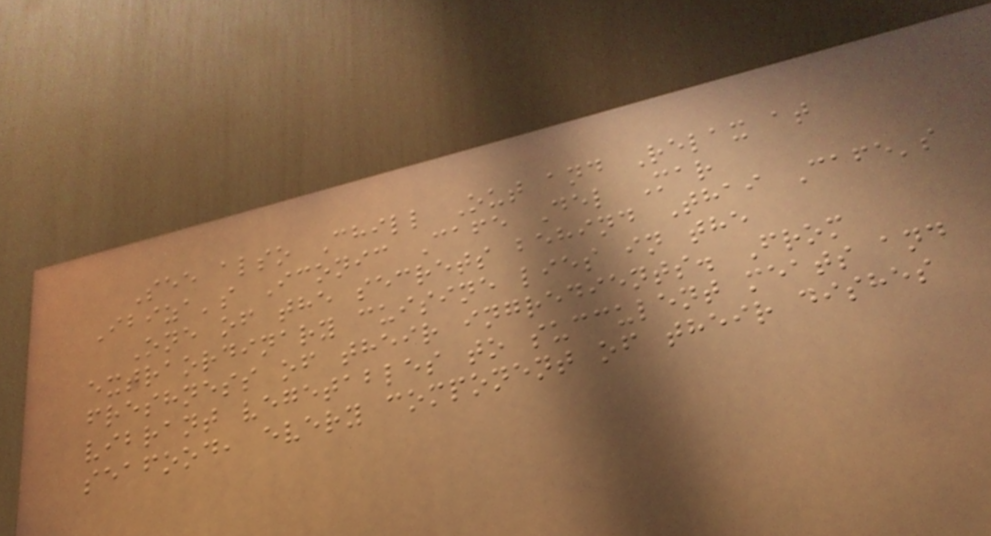See also Chill Out and Relax at
Ibiza's Iconic Cafe Del Mar
One of the secrets behind Thai Cafe's
extraordinary cuisine lies in the
freshness of their ingredients. From
vibrant vegetables to succulent meats and
seafood, every component of their dishes
